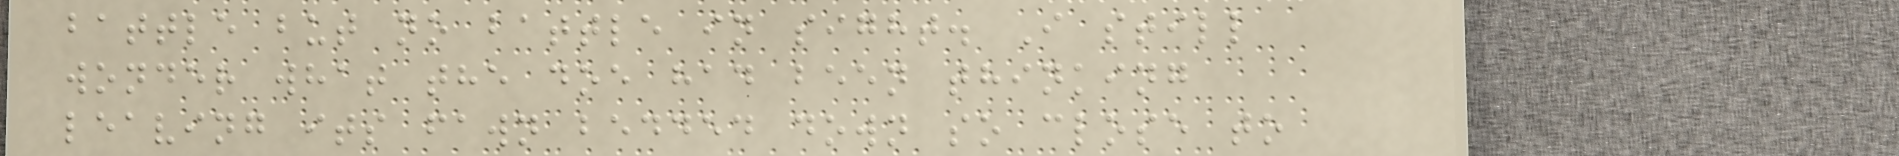battle but no battle in sight. I still
wonder what the doe had been thinking
leaving its fawn bedded down so close to
